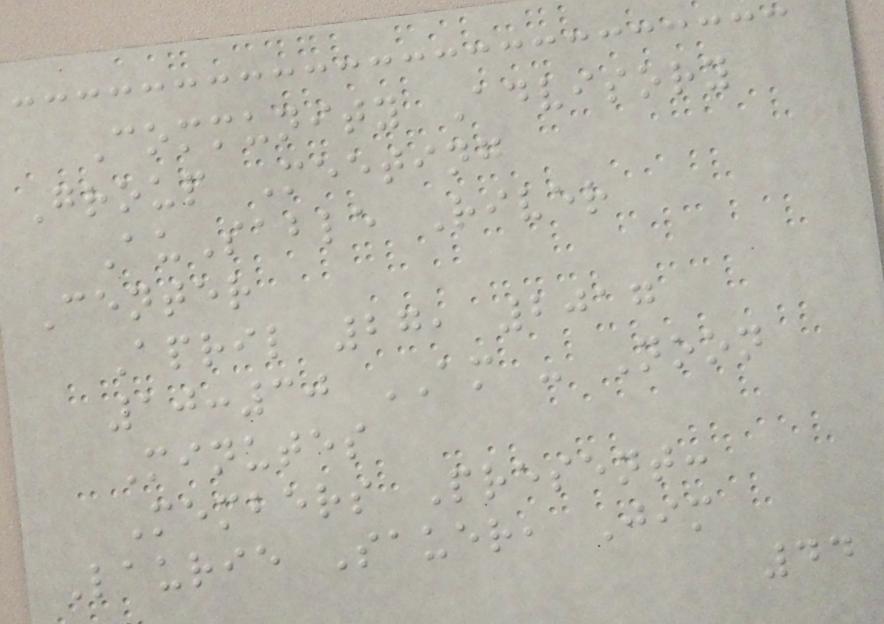Community Advisory
Group Meeting
AuSable River
Center
April 27, 2017
10:30 AM - Noon
Minutes
Members Present:
Laurie Sauer, Jim
44
